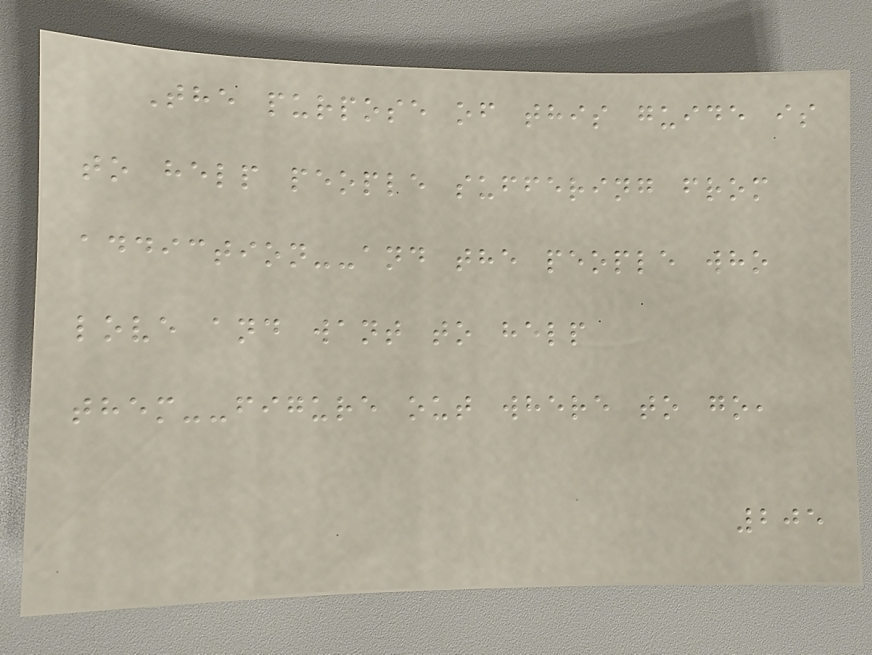The purpose of this guide is
to help people suffering from
addiction--and the people who
love and want to help
them--figure out where to go,
205
